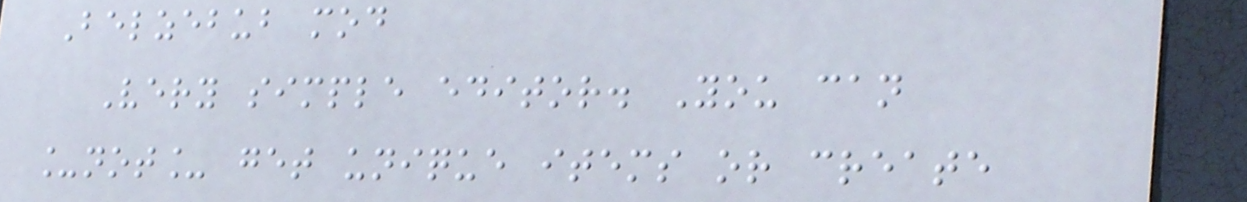Belzebub mod
Very simple editor. You can
_not_ get unique items or create
